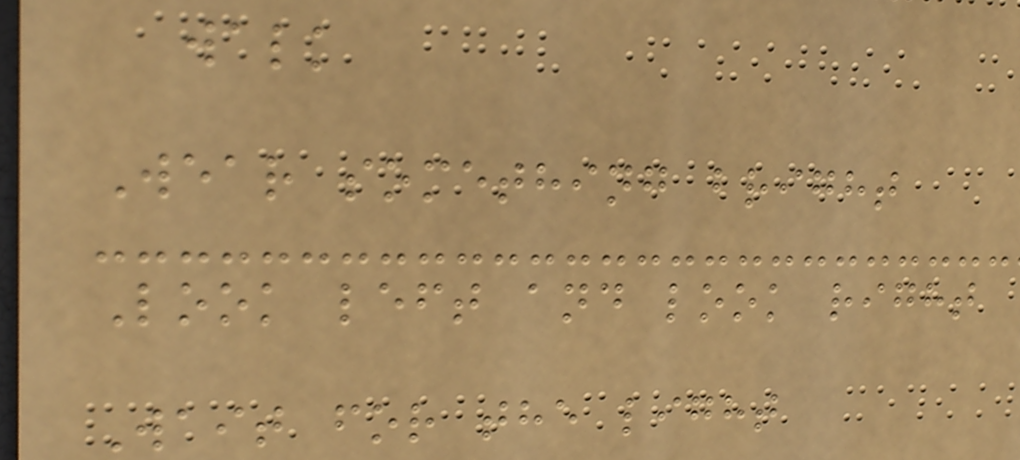walk
Wear something bright
Look left and look right
Wait for the light
